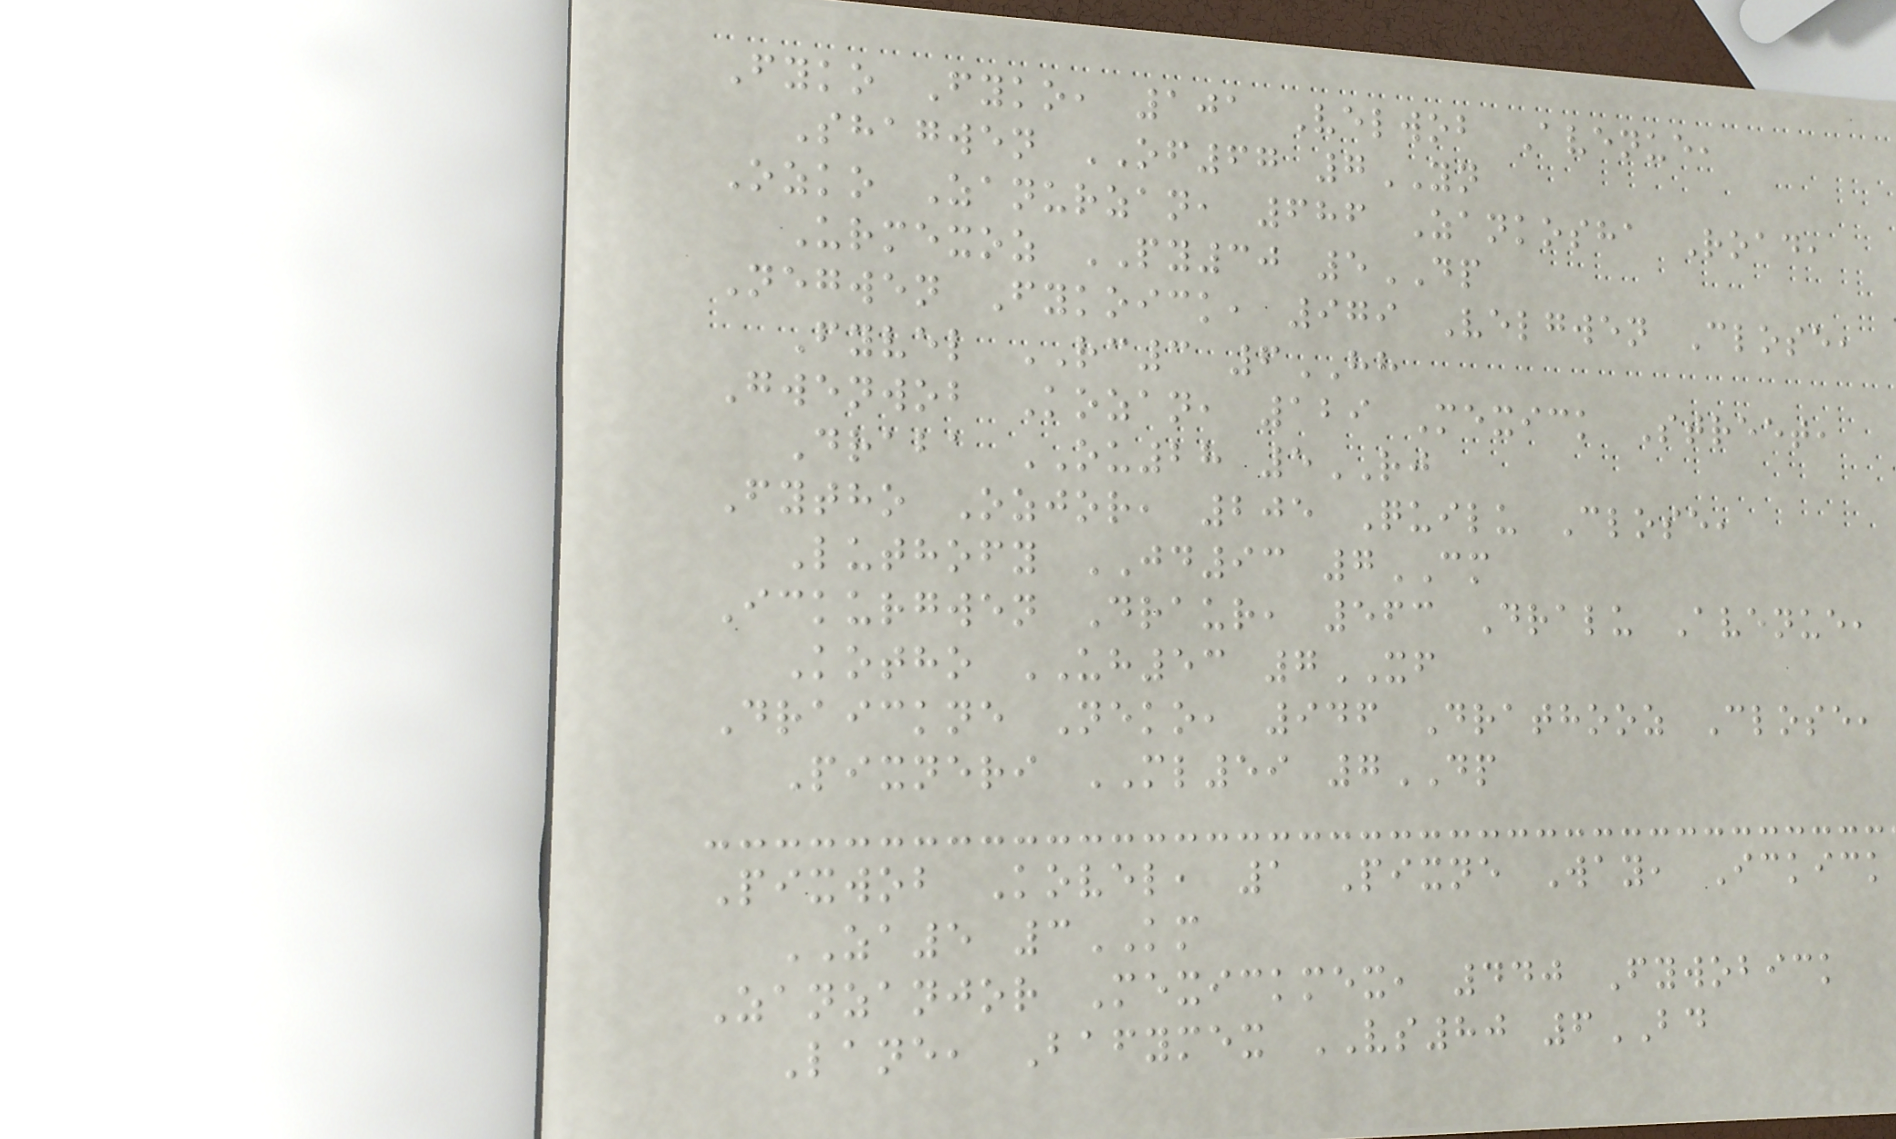Fyko Fyko, 101 Velwob Avenue,
Shagwen OF67 7YN
Ozko Zanurzan, 686 Zankosha Road,
Urmexoz PY30 5DP
Negwen Fykoick, 979 Velgwen Close,
Fyvel RC3 6HH
Gwenwob Kozan, 129 Mexick Street,
Draba OU28 5RJ
Fytho Ozjor, 205 Quilu Close,
Luthofy JD93 7CM
Ickurgwen Draur, 563 Dralu Avenue,
Kotho UH53 7XF
Draickne Neko, 946 Drathooz Close,
Pixneri ML59 7DP
Pixwob Kovel, 1 Pixne Way, Ickick
ZA5 3KM
Zanzanjor Mexickmex, 440 Fywobick
Lane, Bafymex VS80 6BD
